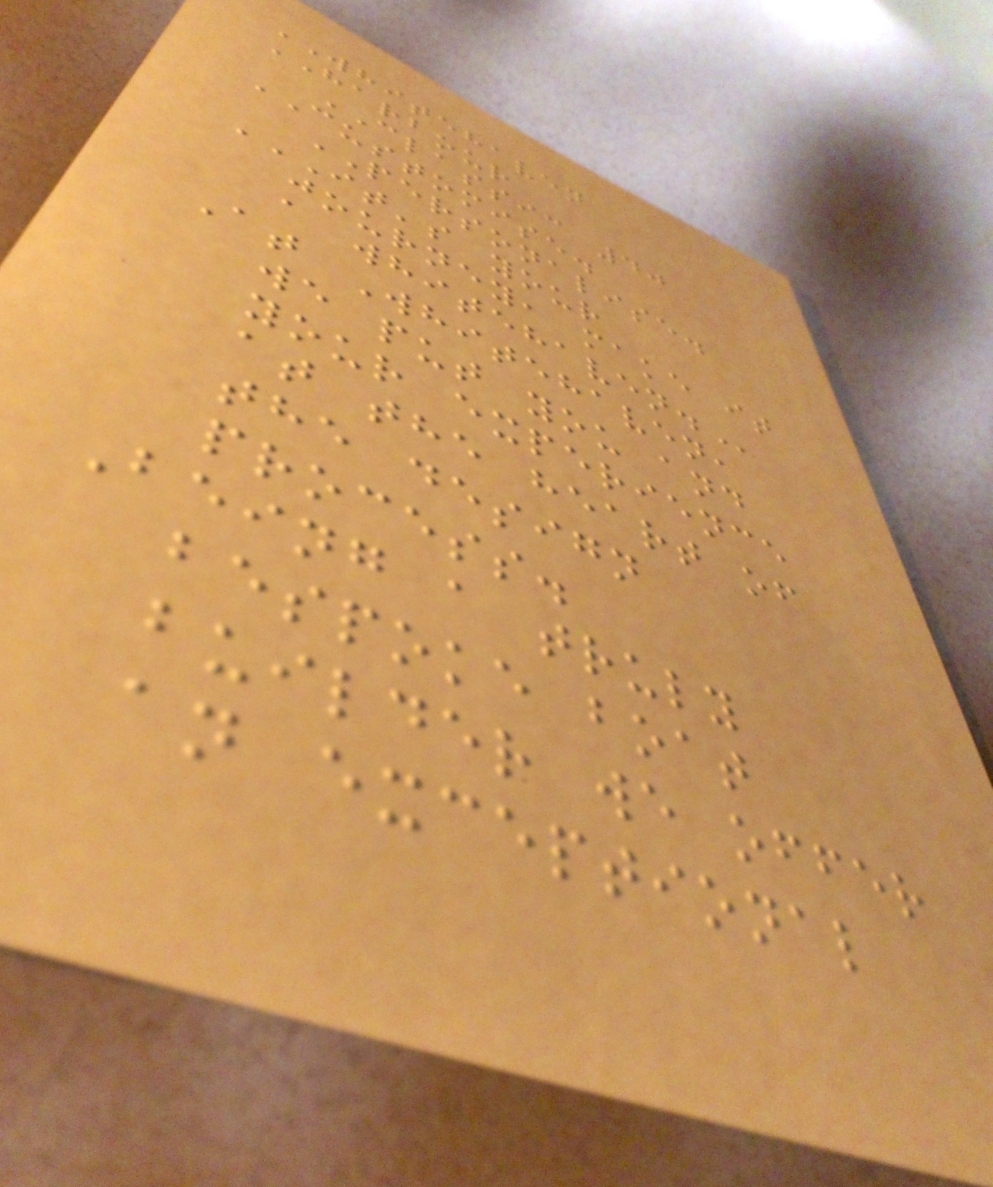WHITEHAVEN
HARBOUR
CLASSIC 40
CUSTOMISE.
PERSONALISE.
IT'S YOUR
JOURNEY, MAKE IT
A WHITEHAVEN.
At Whitehaven,
we put you and
your experience
at the heart of
the design
process.
Being a truly
bespoke boat
builder we offer
an exceptional
